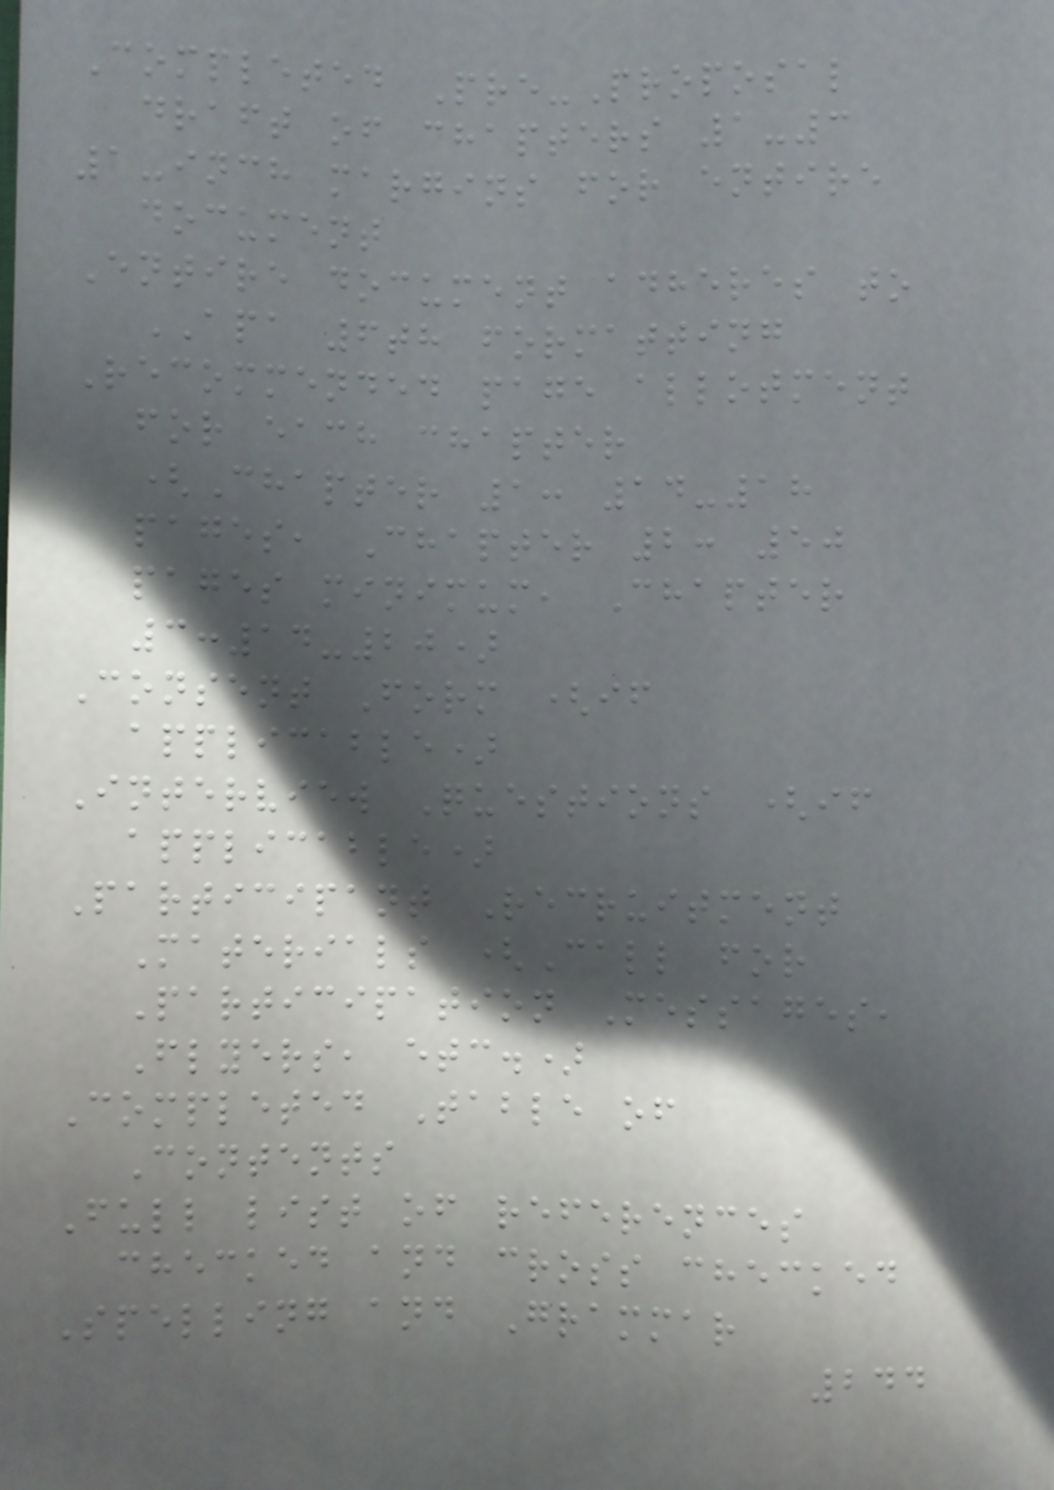Completed Pre-Proposal
draft of chapters 1-3
1-inch margins for entire
document
Entire document adheres to
APA 6th formatting
Recommended page allotment
for each chapter
(Chapter 1: 14-18
pages, Chapter 2: 50
pages minimum, Chapter
3:14-20)
Consent Form (if
applicable)
Interview Questions (if
applicable)
Participant Recruitment
Materials (Call for
Participation Messages,
Flyers, etc.)
Completed Table of
Contents
Full list of references
checked and cross checked
Spelling and Grammar
244
